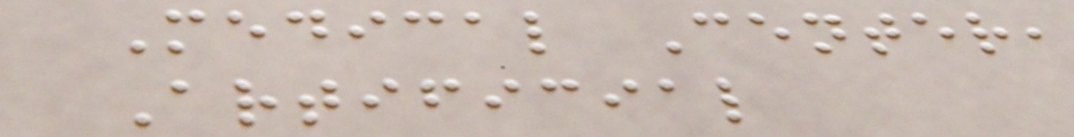Medical Center,
Artificial
